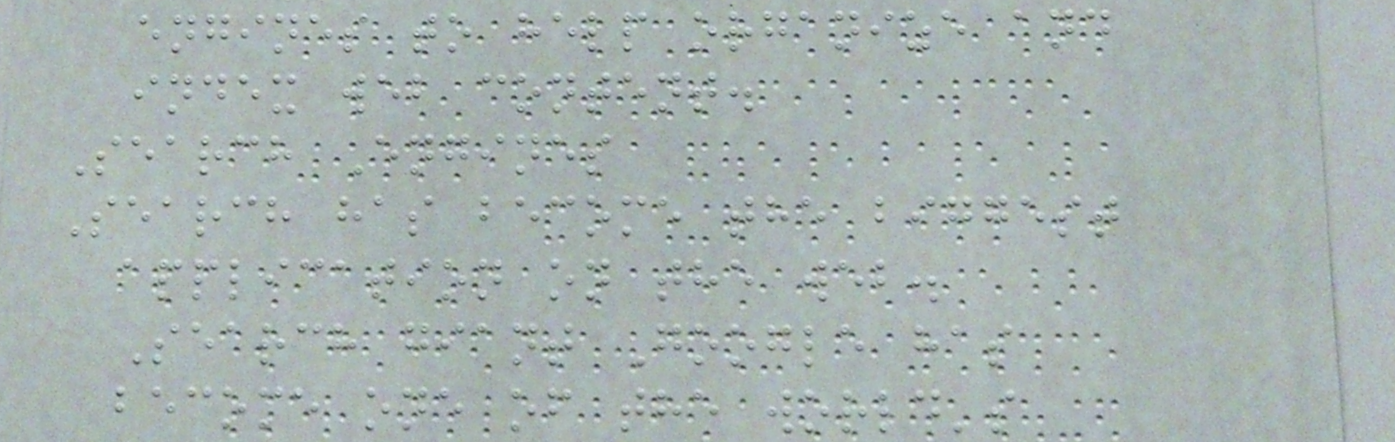engines to help organize and
index web content.
Search Engines
Search has become the biggest
application on the web.
Search giant Google has
become one of the world's
